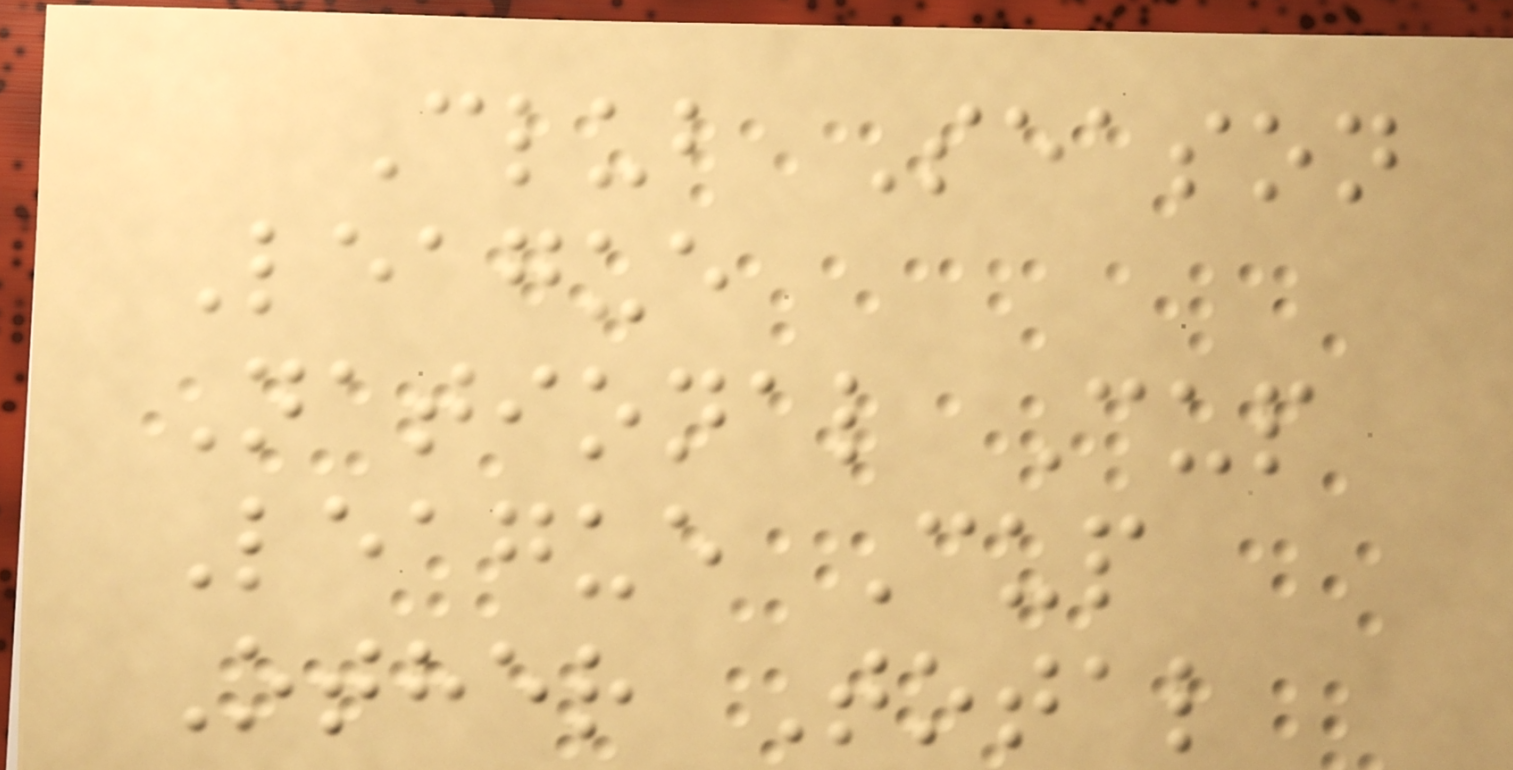Club Season
League
National Cup
League Cup
Other Total
